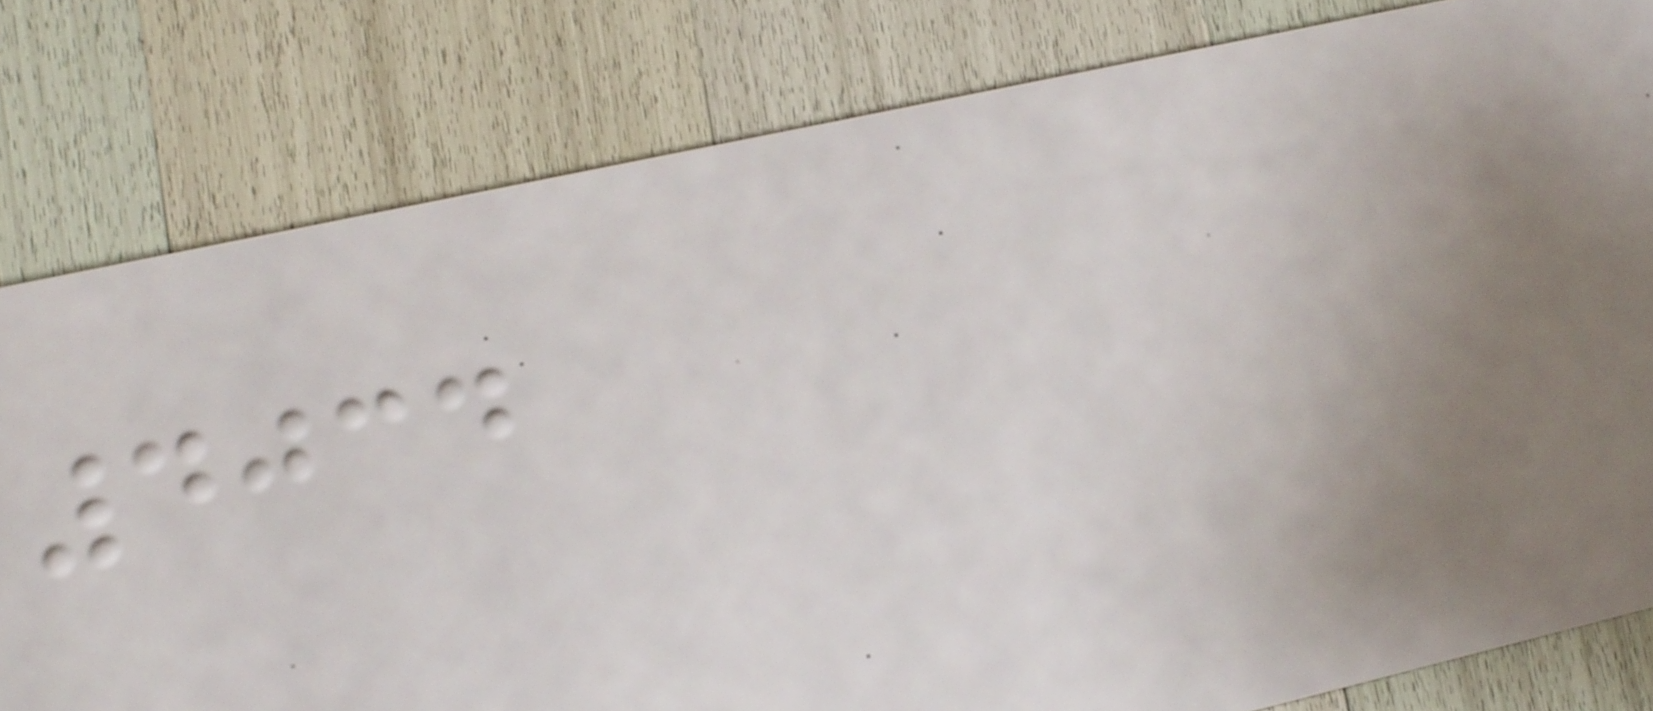4034
